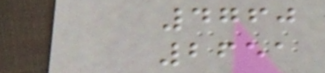4760
2651
